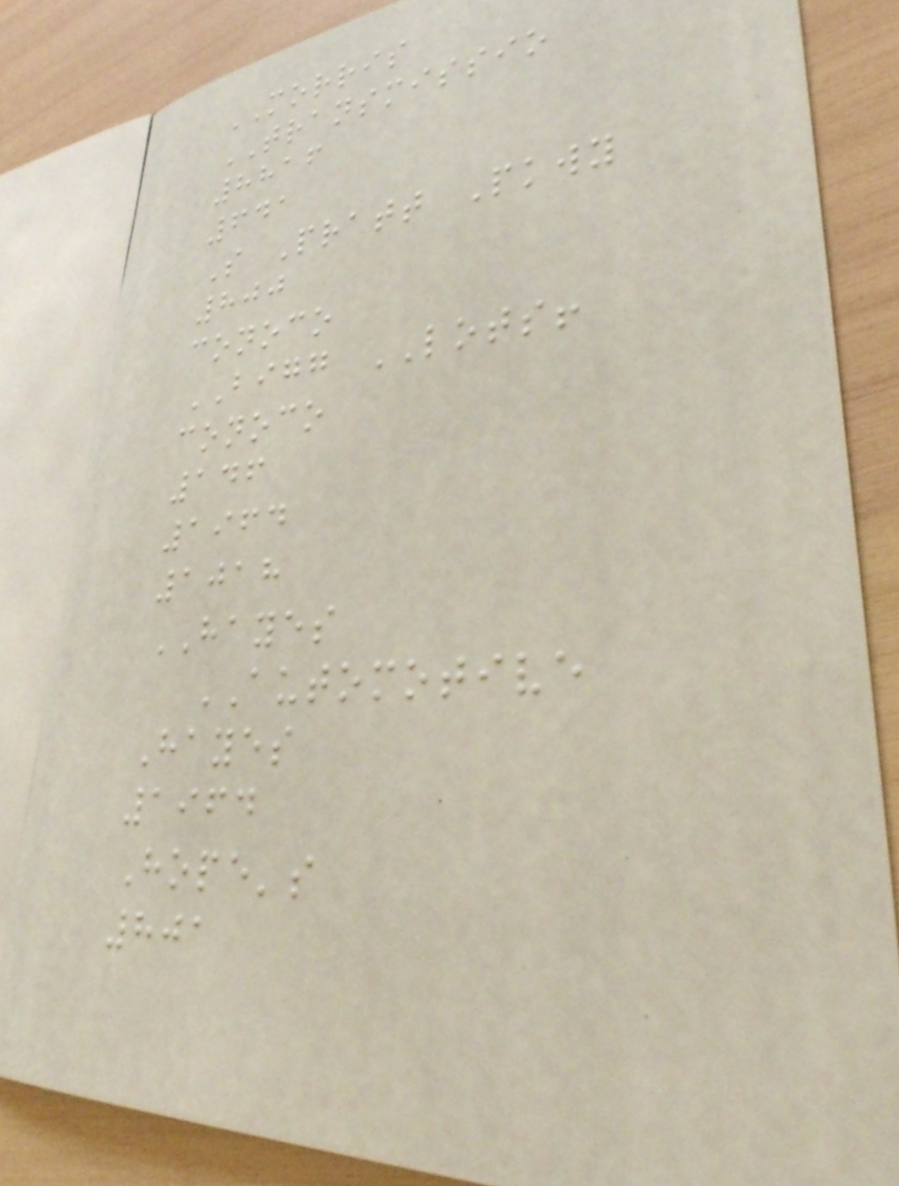MORRIS
TRANSMISSIO
8816
641
S Pratt Pkwy
800
conoco
BIGG LOTS!
conoco
146
1964
1018
HAYES
AUTOMOTIVE
Hayes
1964
Hope's
801
